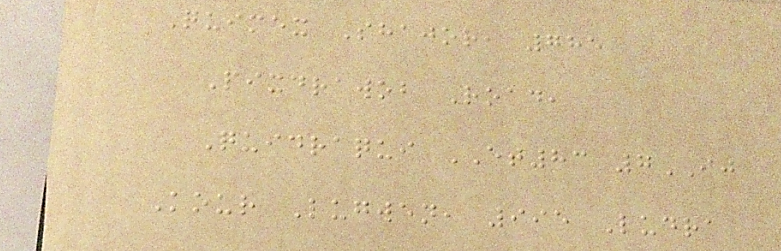Quimex Shajor, 785
Pixdrawob Road,
Quidraqui ET83 7IJ
Kour Lugwen, 995 Ludra
